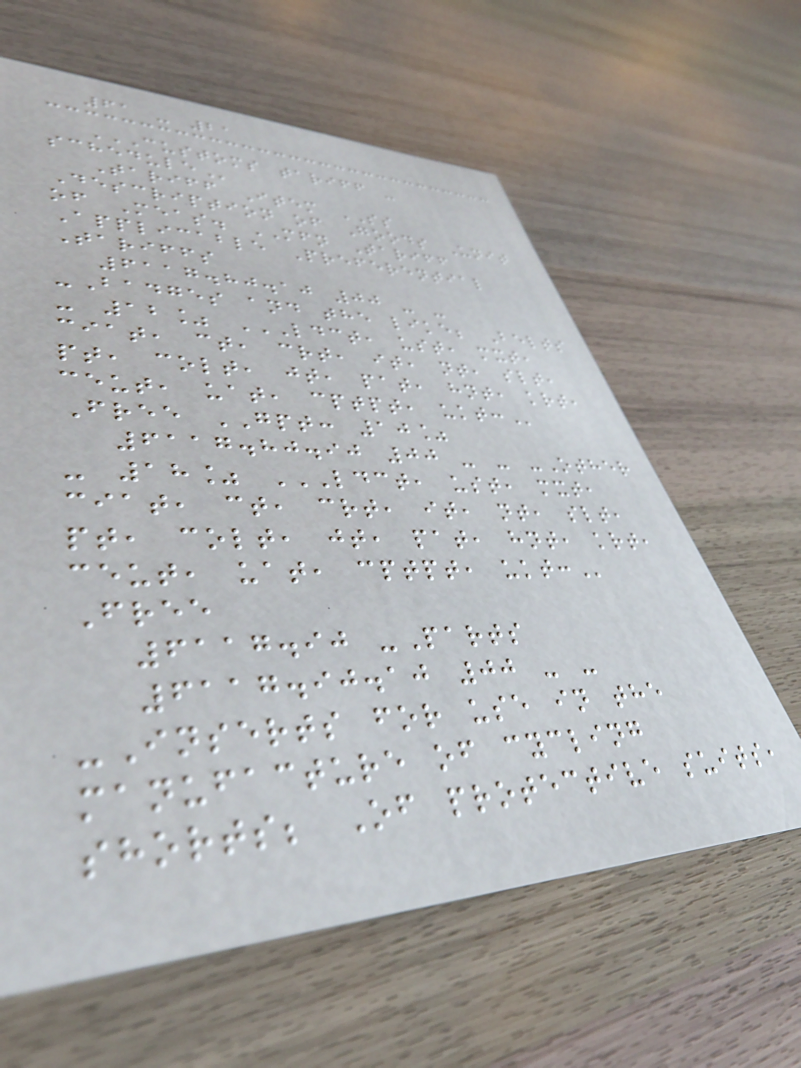61 - 21
CUSTOMS TARIFF -
SCHEDULE
Tariff Item SS
Description of Goods Unit
of Meas. MFN Tariff
Applicable Preferential
Tariffs
6117.80.10 00 - -
-Badges and the like; Belts
- 12% LDCT, UST, MXT,
CIAT, CT, CRT, IT, NT, SLT,
PT, COLT, JT, PAT, HNT, KRT,
CEUT, UAT, CPTPT, UKT:
Free GPT: 10%
6117.80.90 00 - - -Other
- 18% LDCT, UST, MXT,
CIAT, CT, CRT, IT, NT, SLT,
PT, COLT, JT, PAT, HNT, KRT,
CEUT, UAT, CPTPT, UKT:
Free
6117.90 -Parts
6117.90.10 00 - -
-Inserts for use in the
manufacture of cycling
shorts; Of protective suits,
